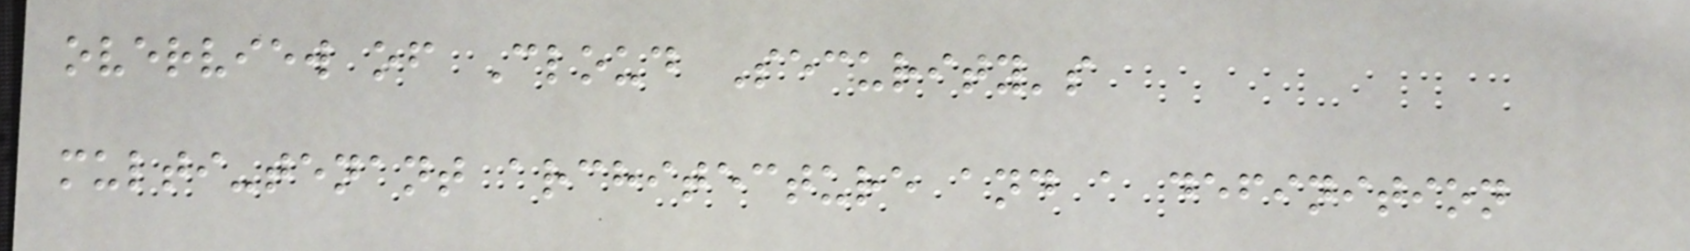overview of Cloud Security's
multi-tenant architecture and a definition
